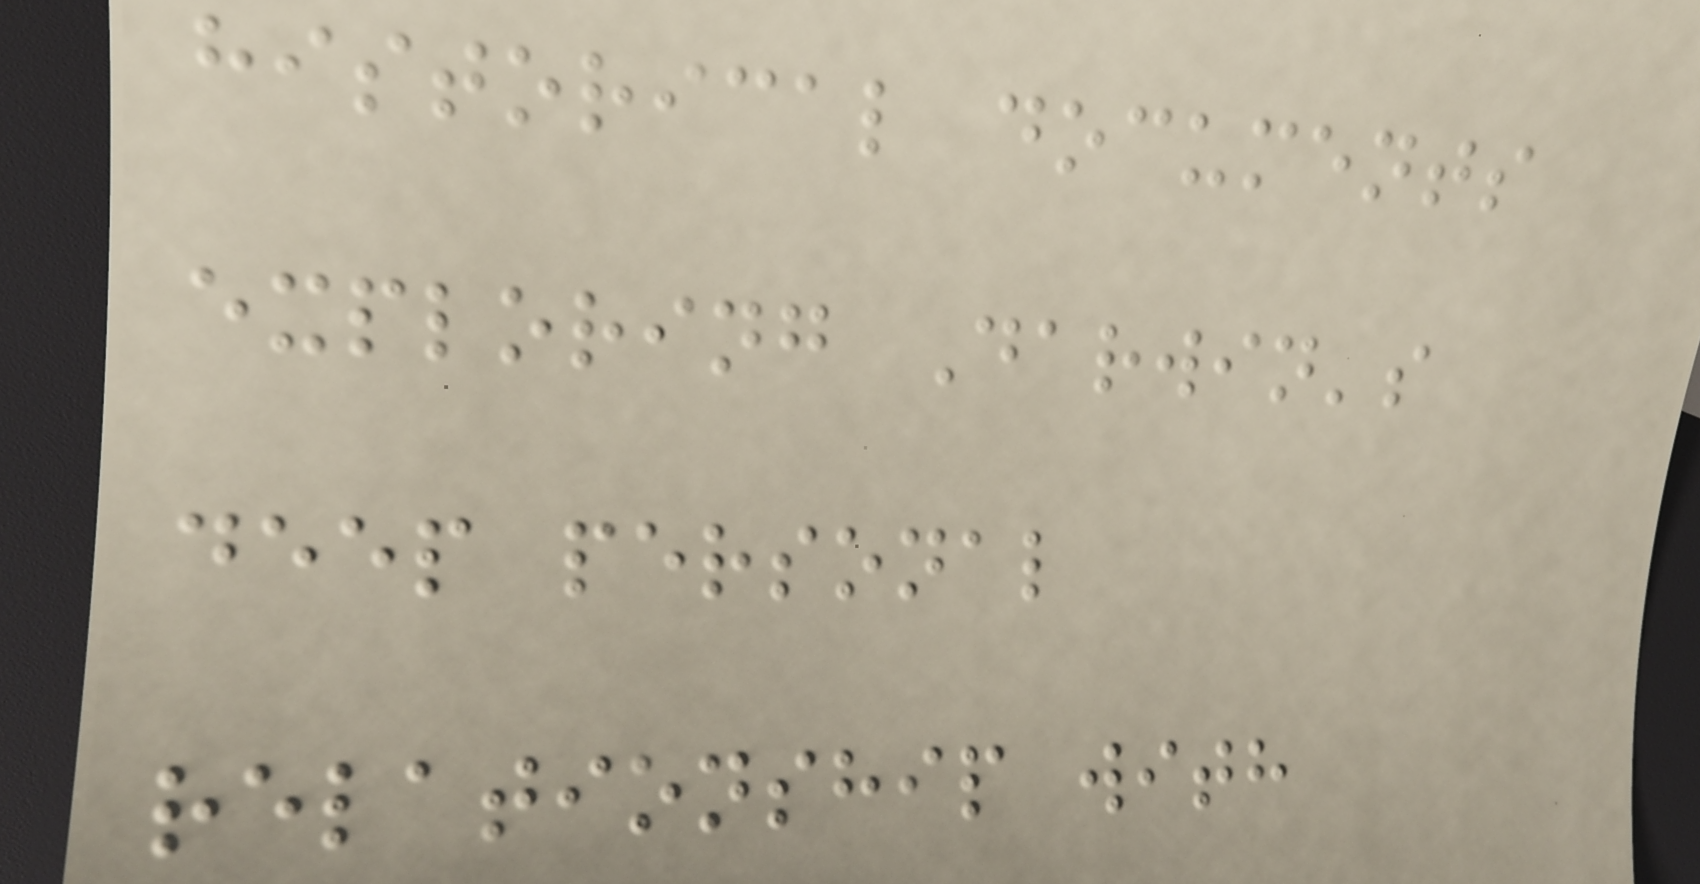historical documents
exploring Darwin's
deep personal
relationship with
